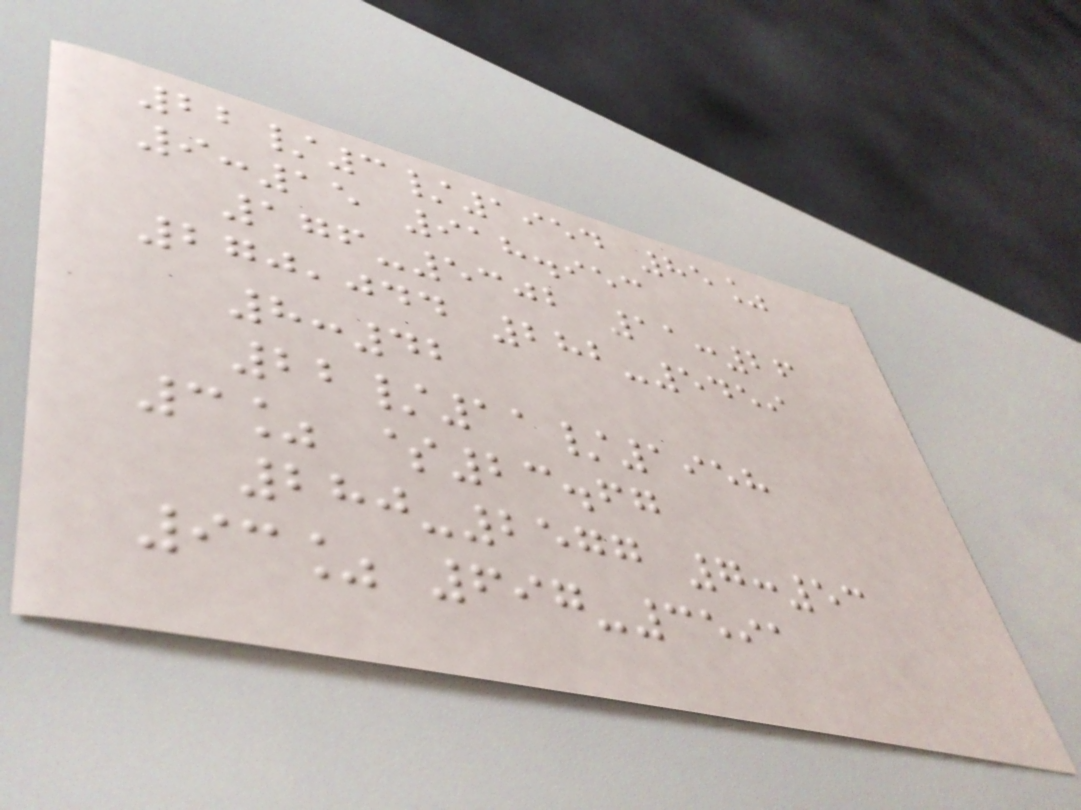22/3/1954 85%
9:15 918.953
176-5302 11:26
270,044 282-5459
8:42
22/11/1958
3% $23.67
280-2577 7:53
93% 697-3591
